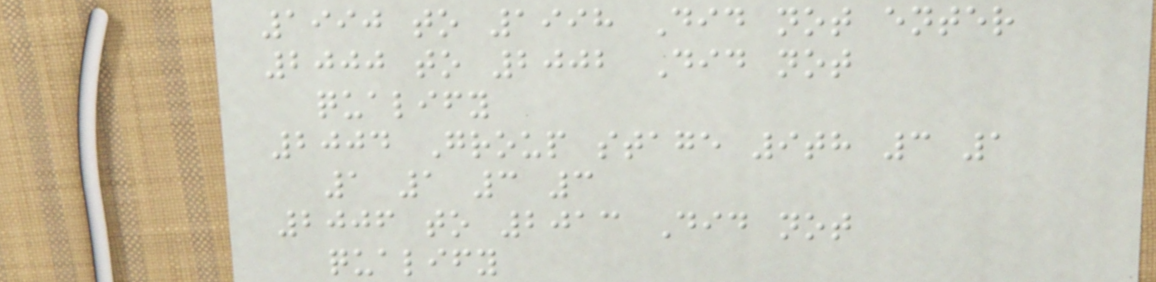1990 to 1998 Did not enter
2000 to 2002 Did not
qualify
2004 Group stage 9th 3 1
1 1 3 3
2006 to 2013 Did not
qualify
